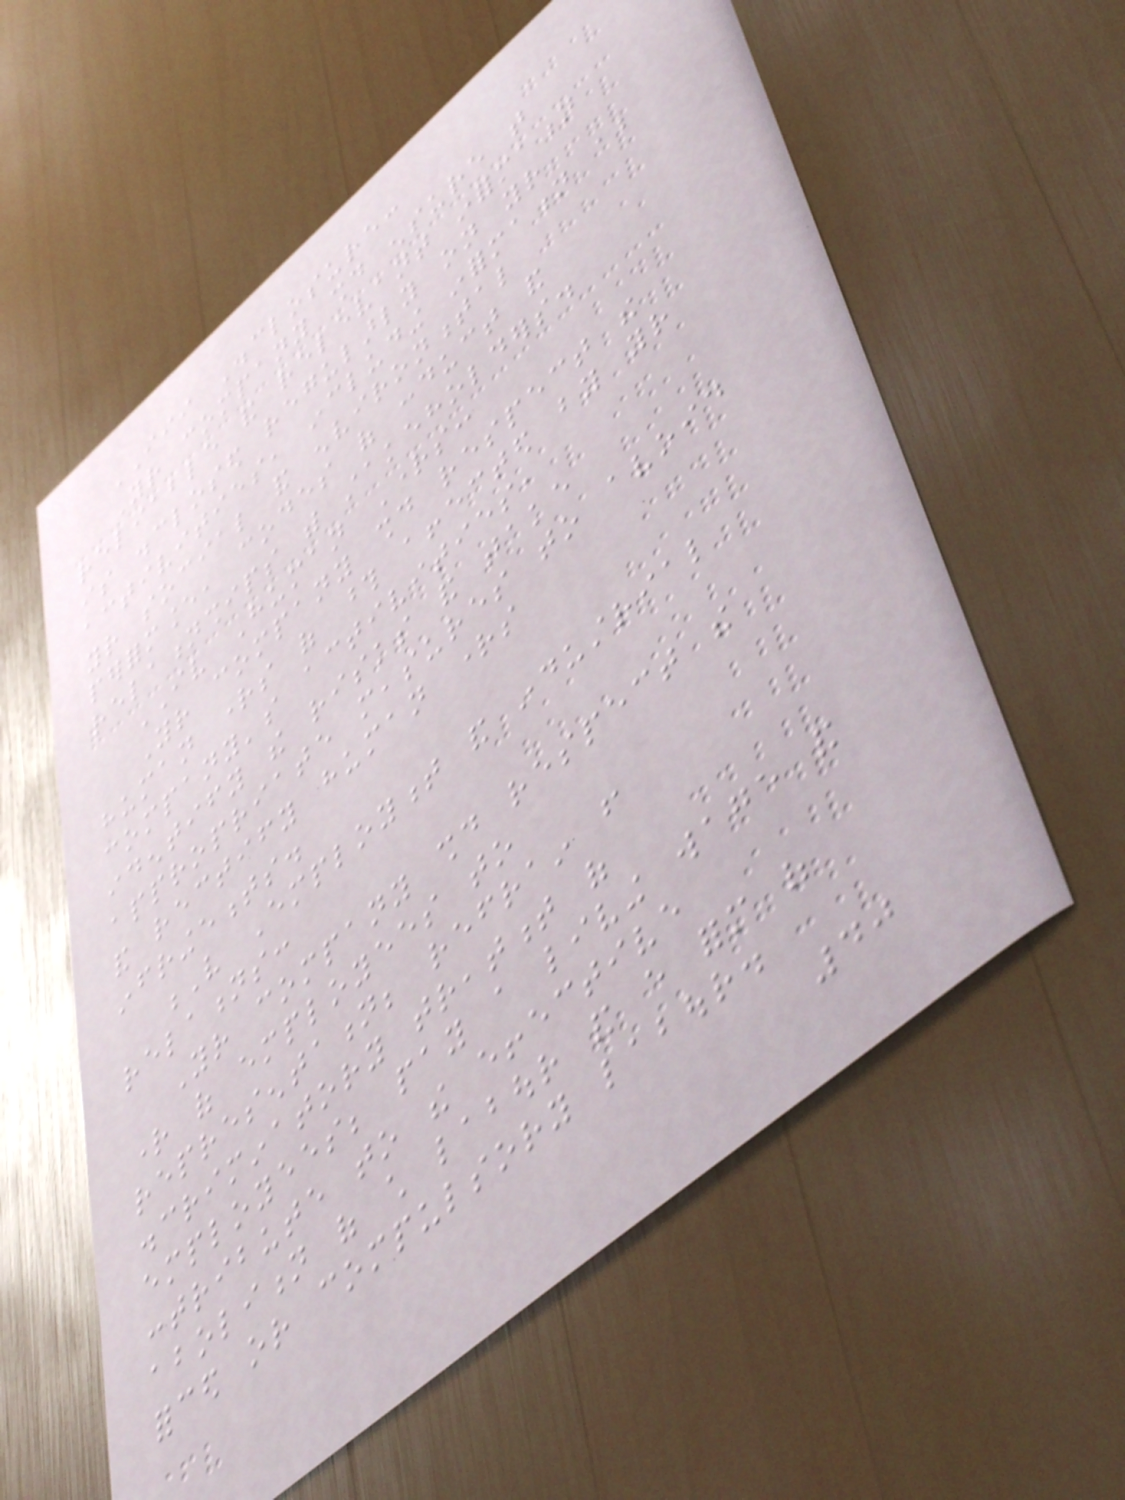III Disclosure:
Your company should ensure that
reliable and relevant information
is disclosed regularly on your
activities, including information about
your social and environmental
performance, codes of conduct and
relationships with stakeholders.
IV Human Rights:
Your company should respect the
human rights of those affected by your
company's activities,
identify the risks and take
appropriate measures to avoid
and rectify human rights
infringements.
V Employment and industrial
relations:
Your company should respect the
right of employees to
representation; refrain from
discriminatory treatment of
employees; pay a living wage and
contribute to the effective
abolition of child labour and every form of
forced or compulsory labour.
40
